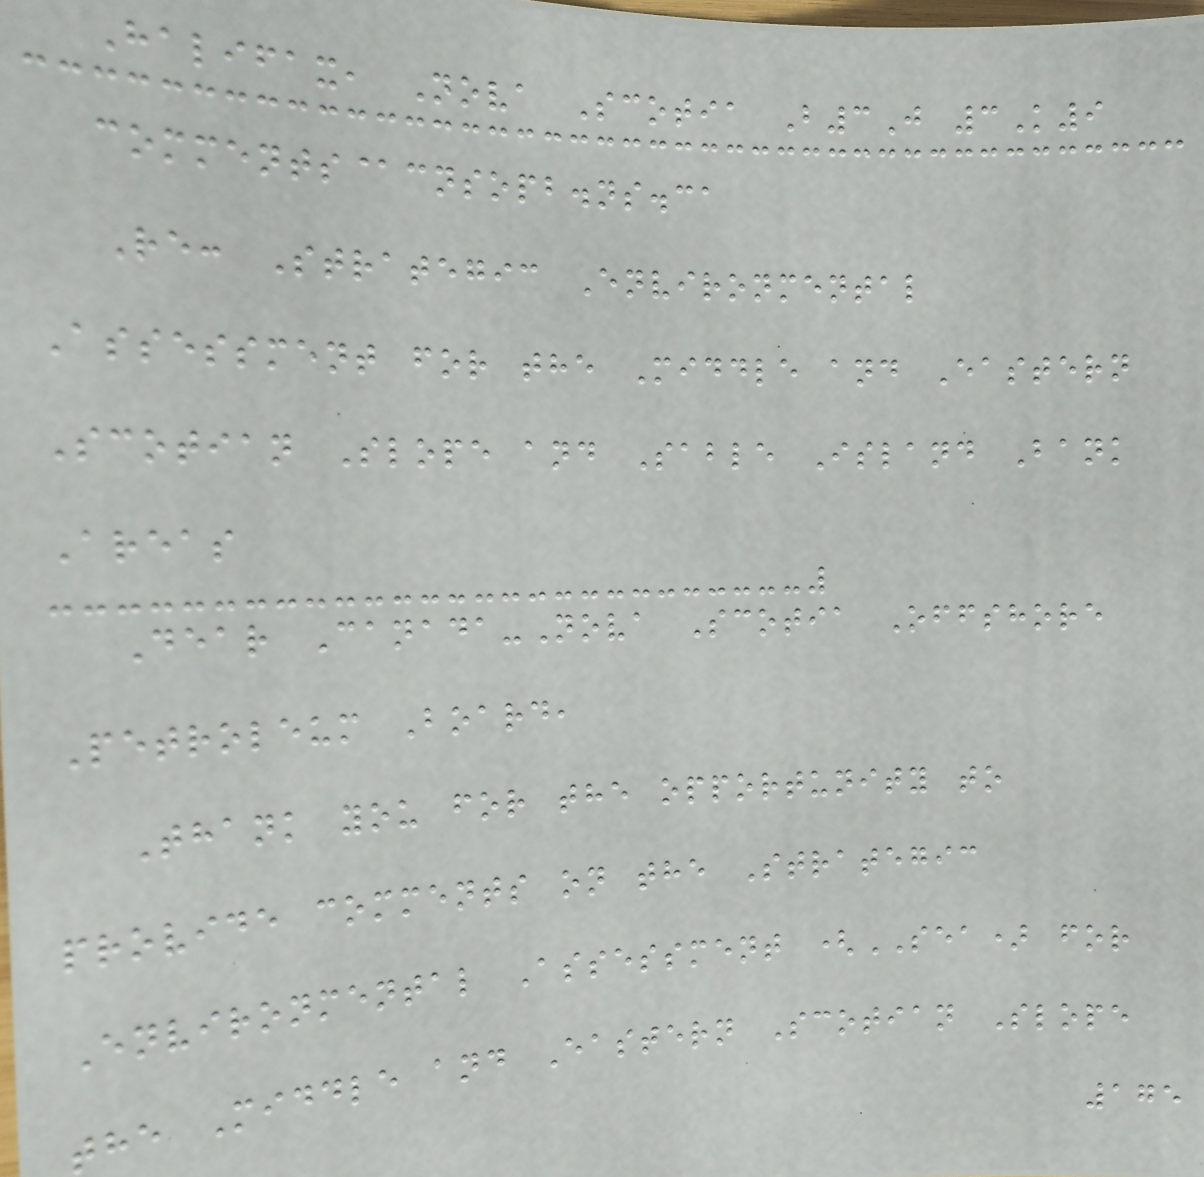Halifax, Nova Scotia B3J 3K9
comments@cnsopb.ns.ca
Re: Strategic Environmental
Assessment for the Middle and Eastern
Scotian Slope and Sable Island Bank
Areas
Dear Canada-Nova Scotia Offshore
Petroleum Board,
Thank you for the opportunity to
provide comments on the Strategic
Environmental Assessment (SEA) for
the Middle and Eastern Scotian Slope
175
